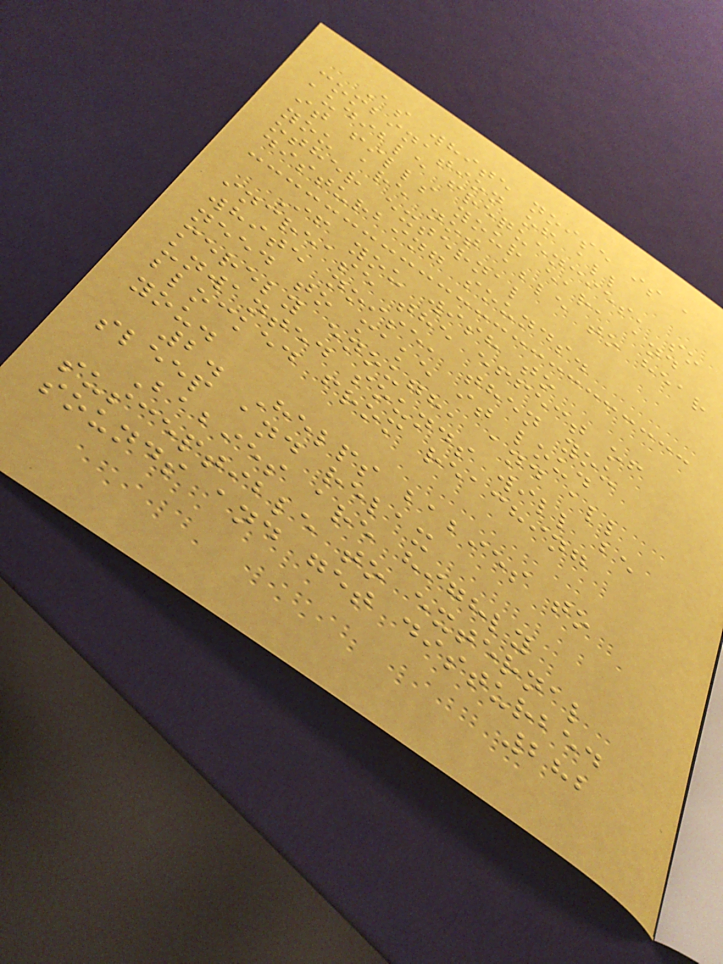As white noise is a
combination of all
audible frequencies, so
it fills your ear, and
you are not able to hear
other external
disturbing sounds.
If you wish to
increase the effect of
white noise, then you
need to make it loud
merely enough, and all
unwanted sounds will be
blocked from reaching
you.
2. Helps babies to
sleep and relax
Babies are highly
susceptible to external
sounds and get disturbed
282
